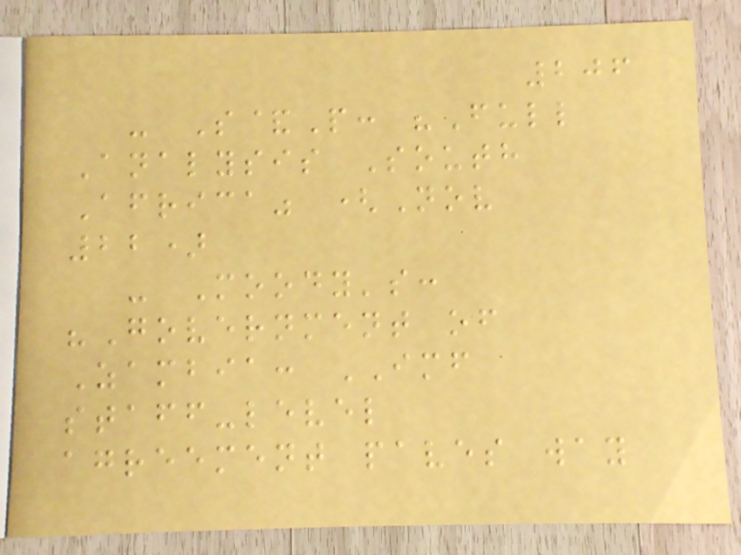206
- S&P: "Full
Analysis South
Africa" (Nov
22)
- Moody's:
"Government of
Zambia: IMF
staff-level
agreement paves way
